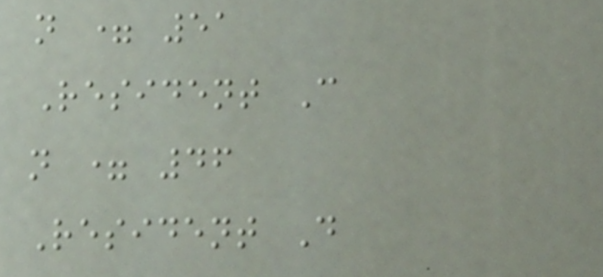n = 51
Resident C
n = 46
Resident D
